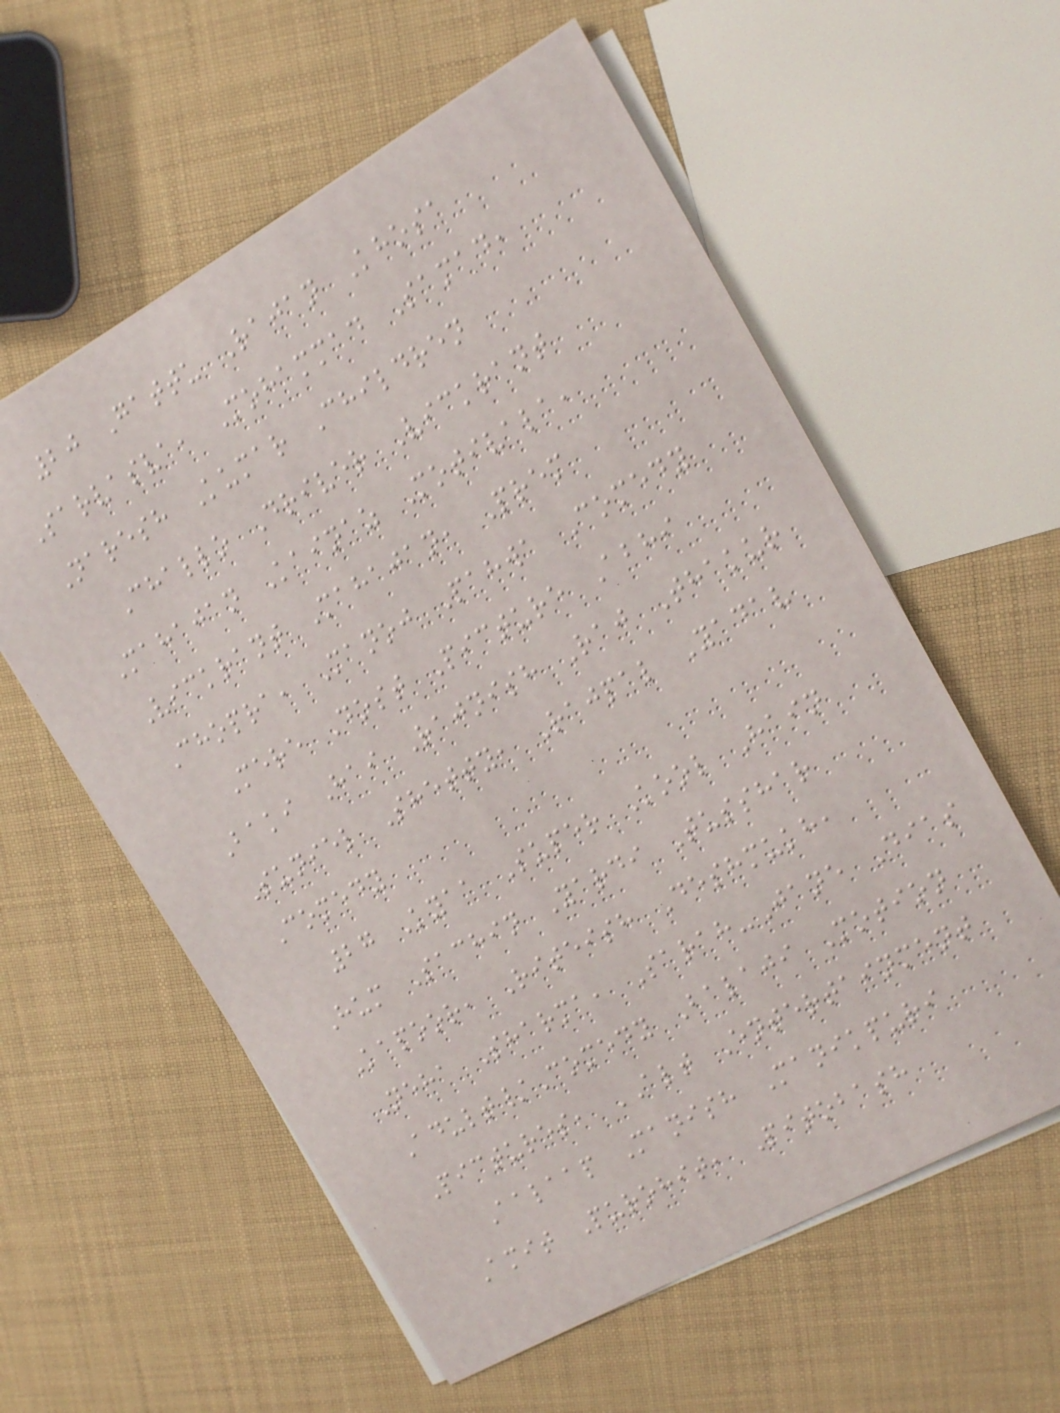20 Gattu Rajan Khosa
Sarvasva, Mohammad Samad,
Naresh Kumar Children
Challo Driver Vickrant
Mahajan Kainaz Motivala,
Vickrant Mahajan, Prem
Chopra, Manoj Pahwa Comedy
Mere Dost Picture Abhi
Baki Hai Rajnish Raj Thakur
Suniel Shetty, Rajpal Yadav
Comedy
27 Kyaa Super Kool Hain
Hum Sachin Yardi Tusshar
Kapoor, Riteish Deshmukh,
Neha Sharma, Sarah-Jane Dias
Adult/Comedy Balaji Motion
Pictures, ALT Entertainment
Aalaap Manish Manikpuri
Amit Purohit, Pitobash
